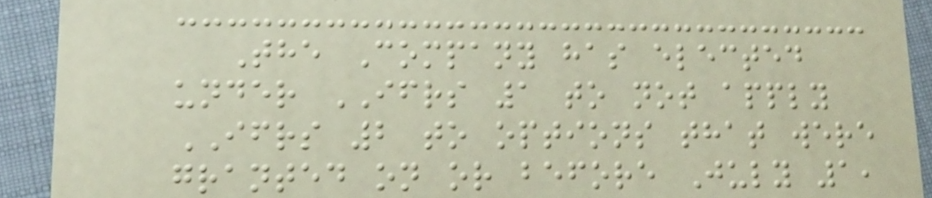The Company has elected
under IFRS 1 to not apply
IFRS 2 to options that were
granted on or before July 1,
